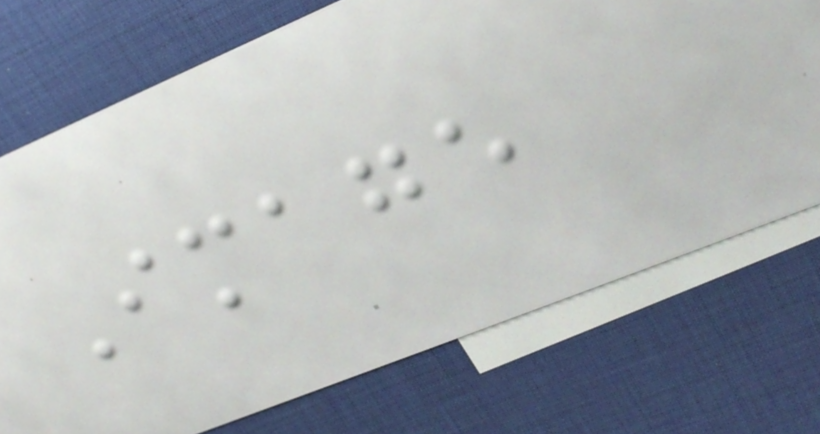Image
